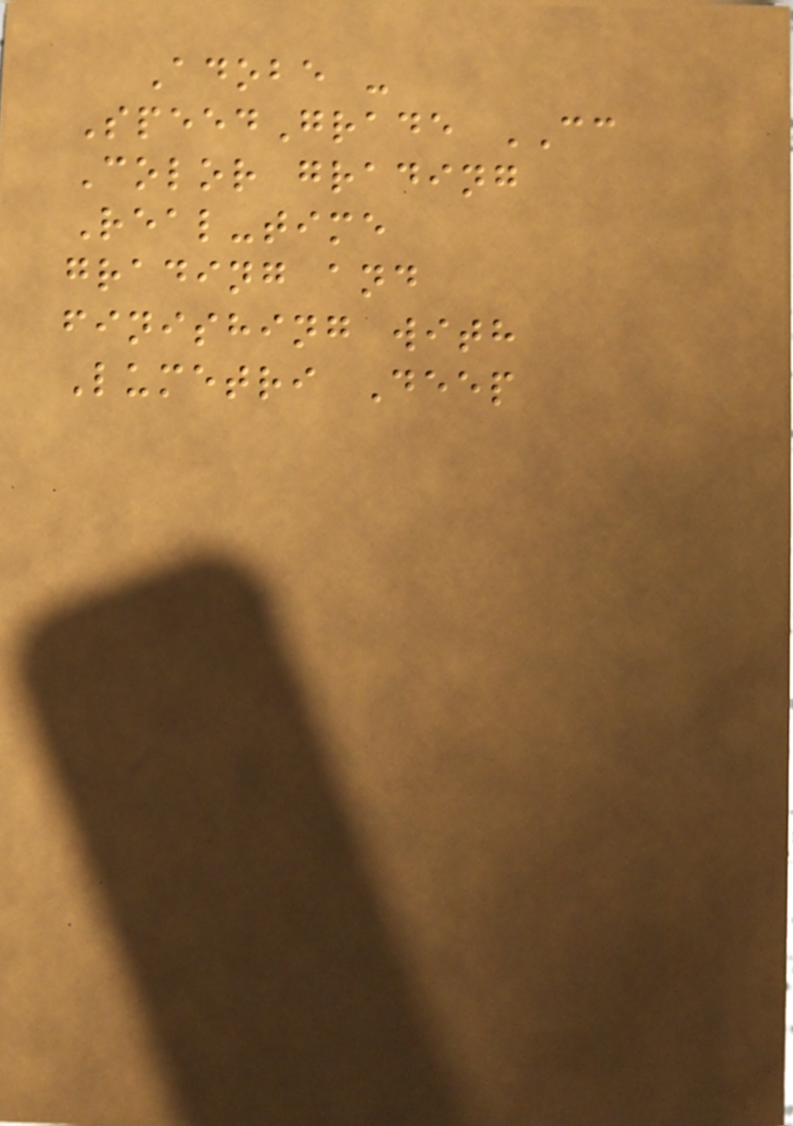Adobe -
SpeedGrade CC
Color grading
Real-time
grading and
finishing with
Lumetri Deep
